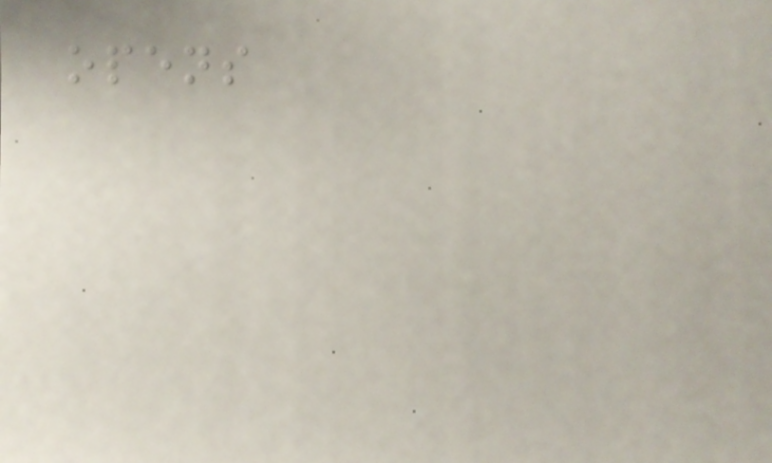opens
